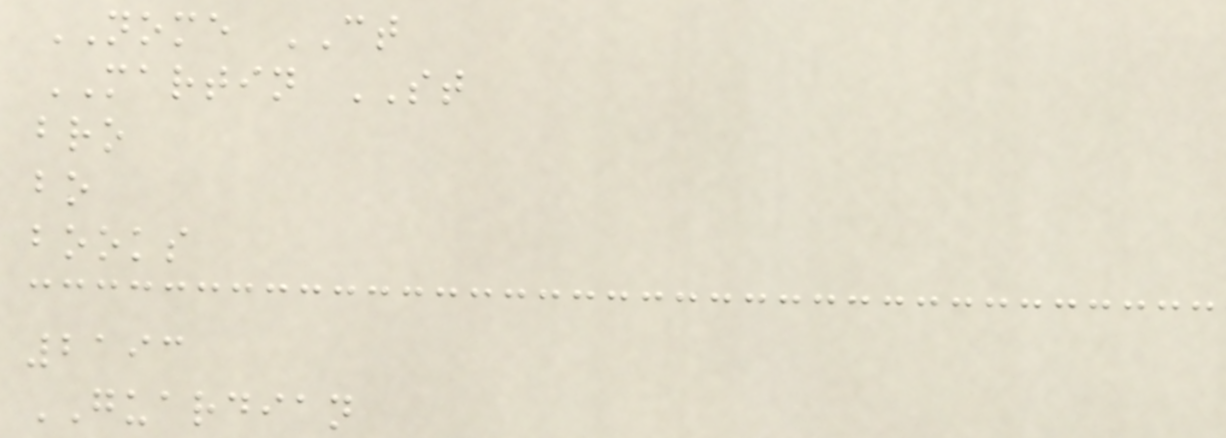NOME CT
MARTIN ST
bro
bo
books
2193
GUARDIAN
